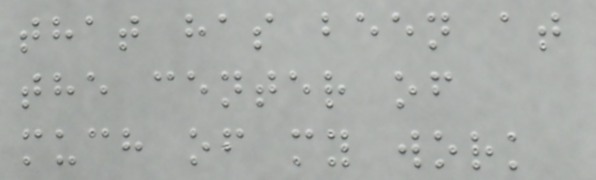that has been at
the center of
much of my work
